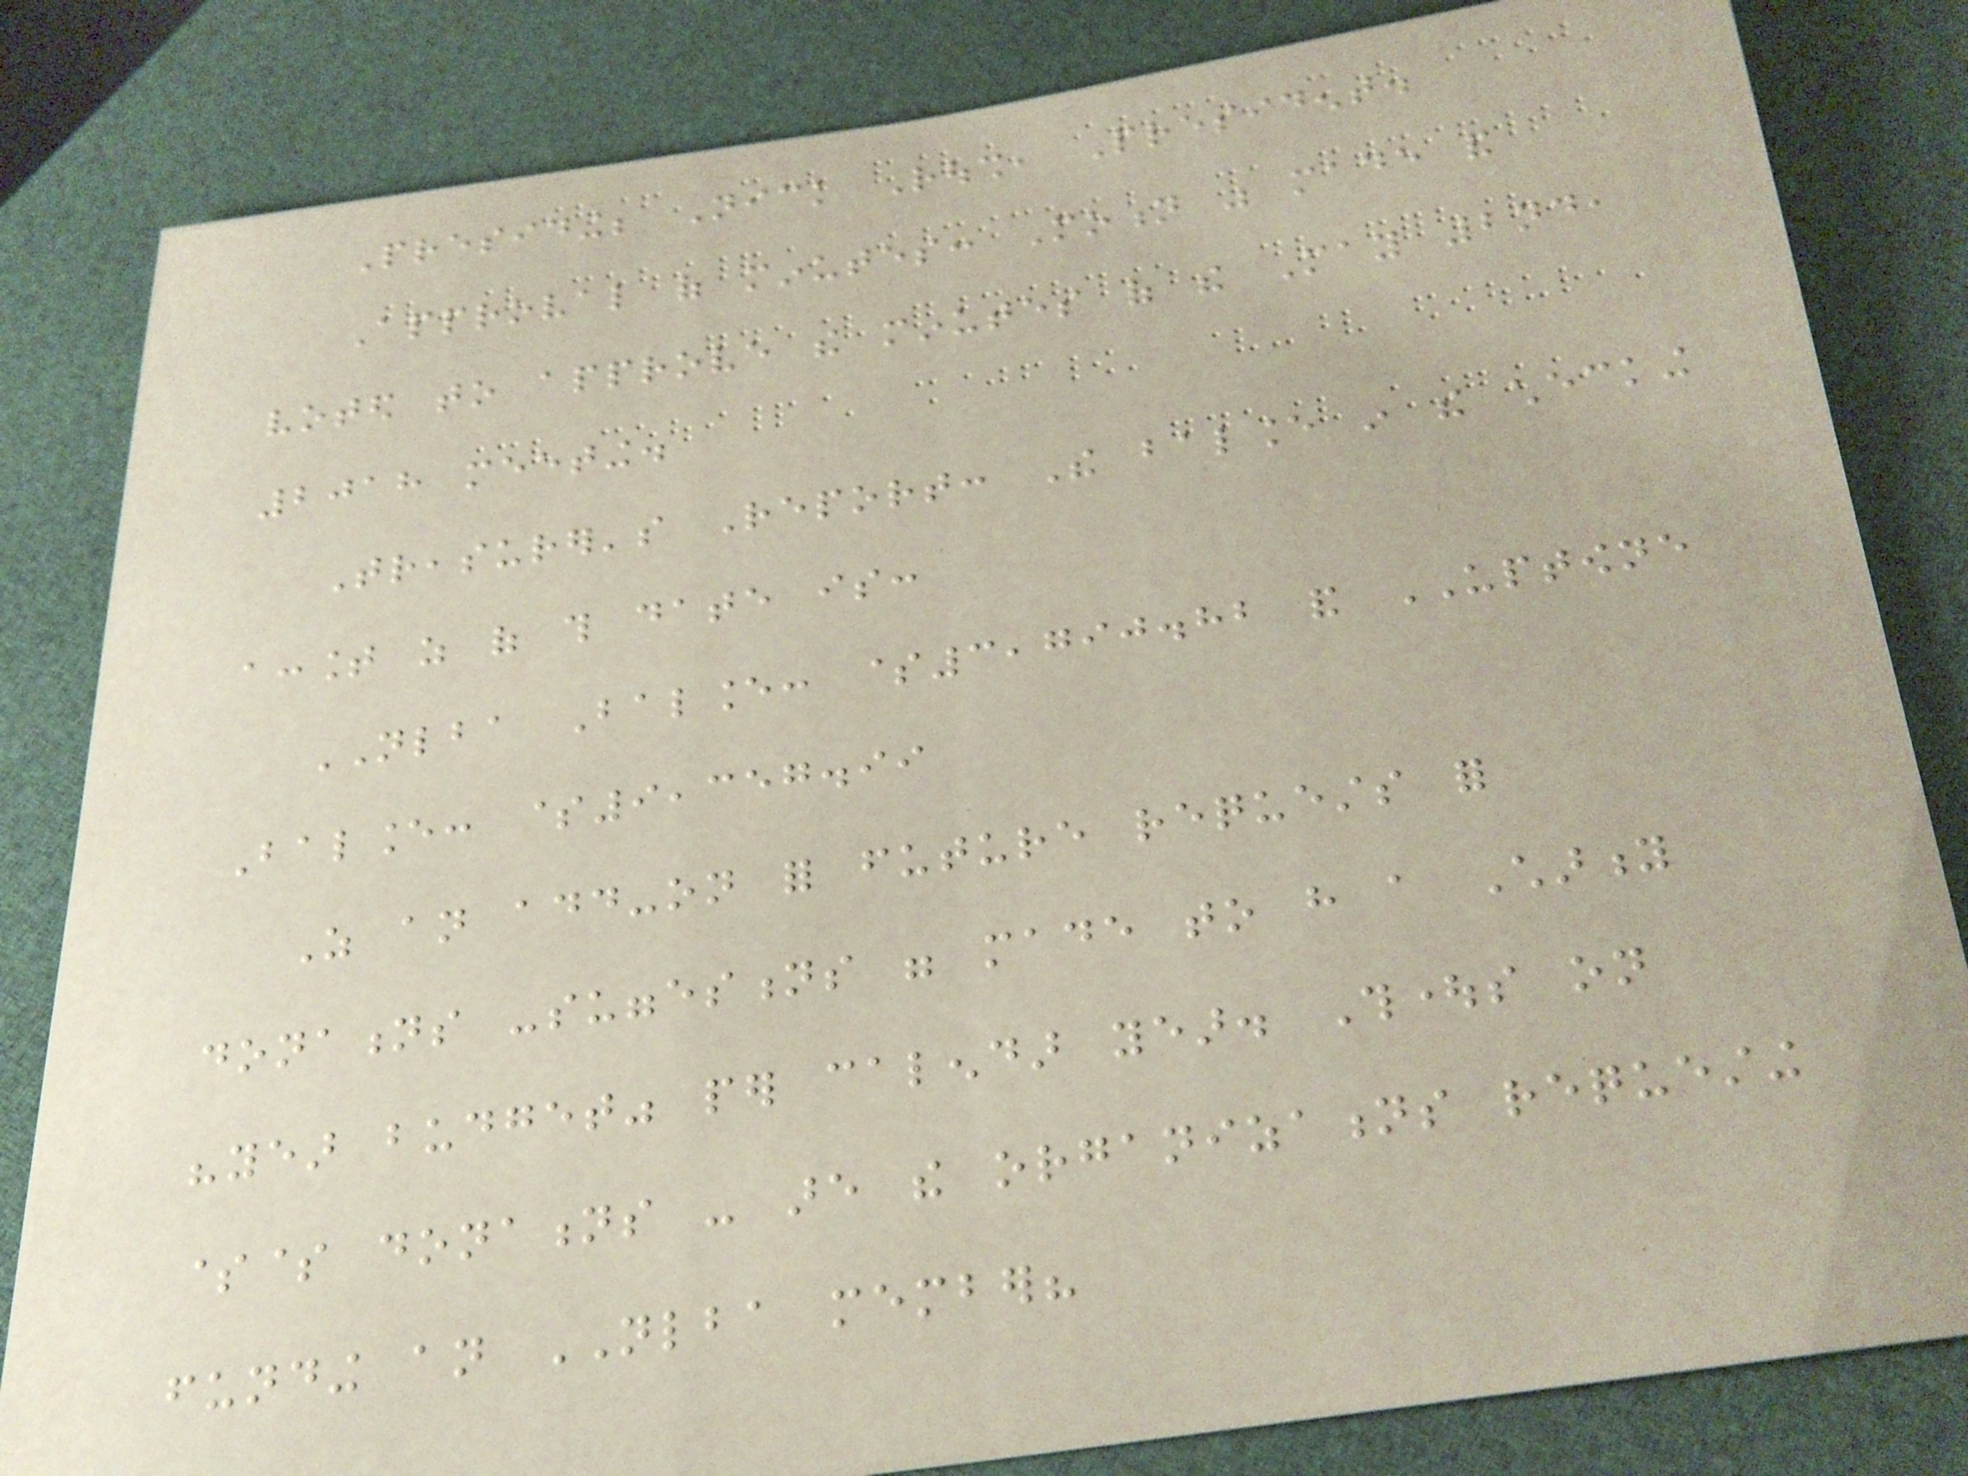Presiding; Nick Roush, President.
Approval of minutes: Motion was made and
voted to approve the minutes of the May 2nd,
2018 meeting.
Treasurer's Report: The balance in the checking
account as of this date is:
NLBA Balance: $3,790.82 and UPTOWNE
Balance: $9,357.99
As an add-on for future requests for
donations -suggestions were made to have a Charity
"year budget" per calendar year. Thoughts on
$$ donations - are the organizations requesting
funding an NLBA member?
